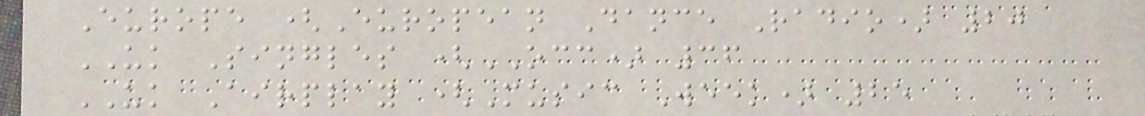Europe (European Dance Radio) 20
UK Singles (OCC) 36
UK Airplay (Music Week) 25
